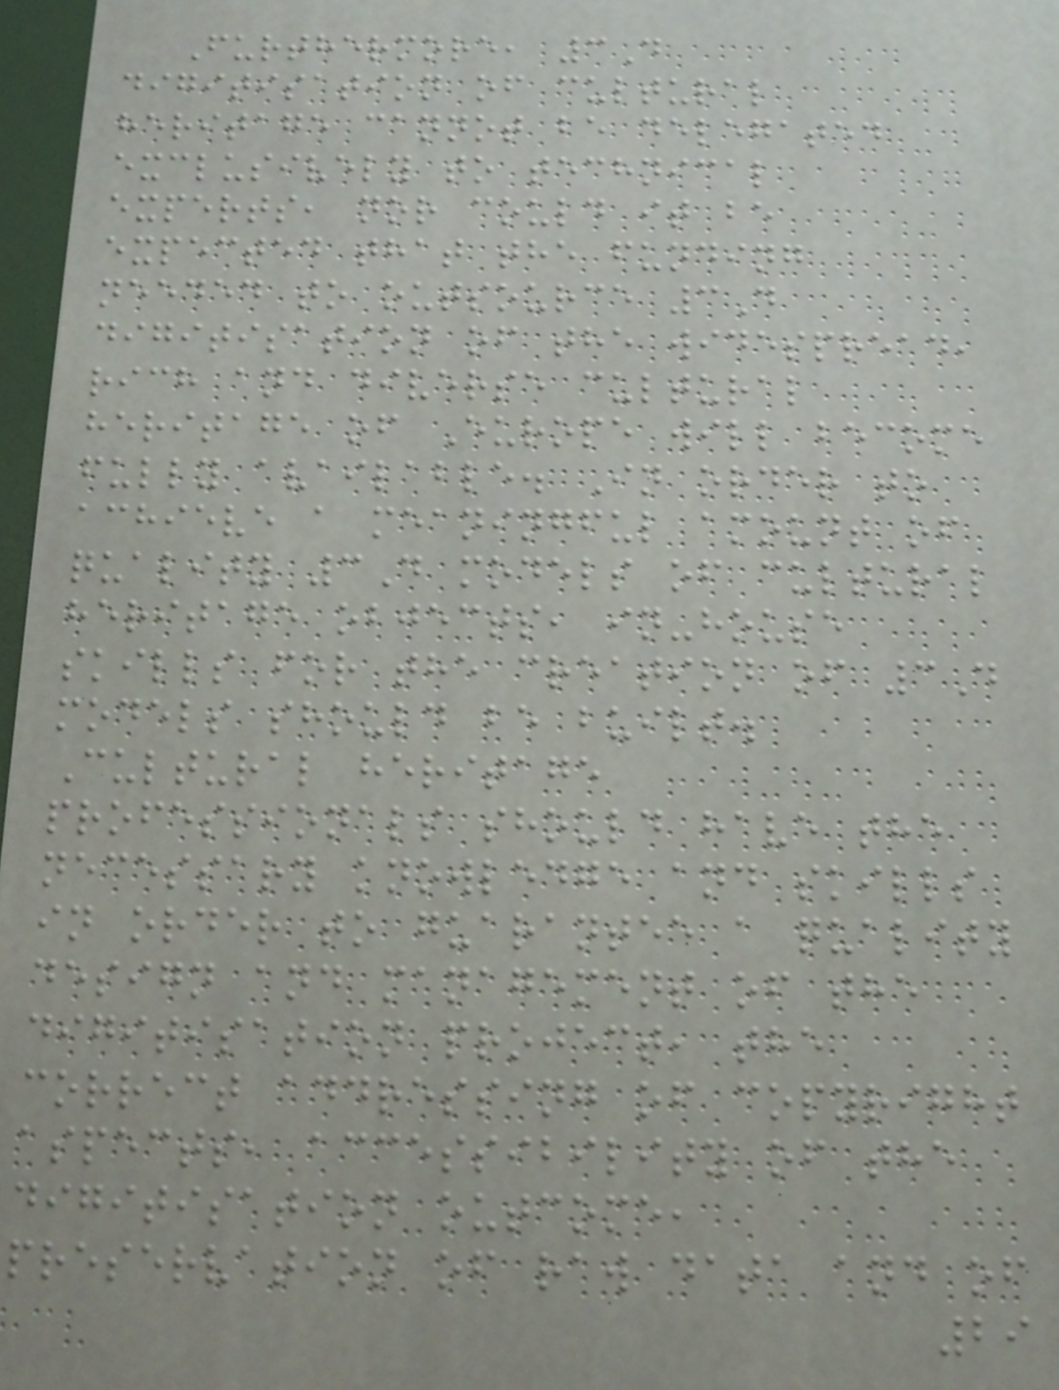Furthermore, 3D
digitisation of cultural
heritage cannot be delegated
exclusively to technical
experts, nor could it be
expected that the funding
needed to outsource 3D
digitisation of the widespread,
rich and diverse cultural
heritage of Europe will become
fully available. In order to
achieve a meaningful amount of
quality 3D models of cultural
heritage objects, in-house
skills for the creation of 3D
models should be built.
Cultural heritage
professionals should have the
necessary knowledge and skills
in order to guarantee a quality
design and management of the
digitisation project, the
correct addressing of copyright
aspects, accessibility of the
digitisation outcome,
preservation of raw data and of
29
